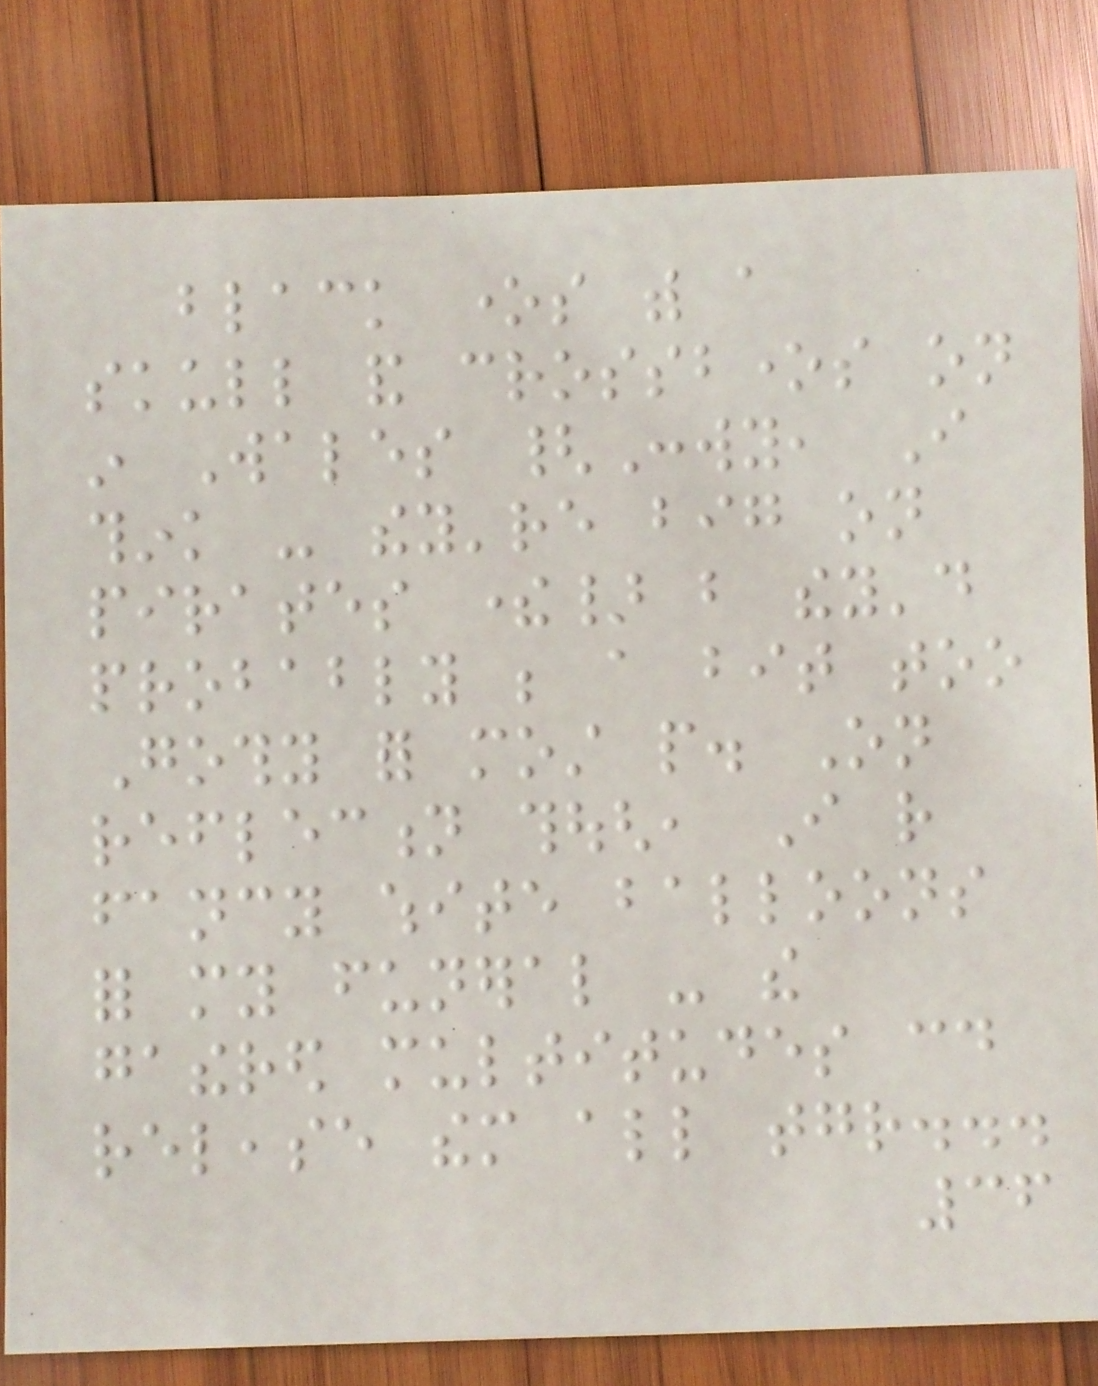black ones with a
skull and crossbones on
in Wales {Conwy, I
think - they're big on
pirates there} but they'd
probably be a bit too
Gothy for most people. On
reflection though, I rather
fancy white balloons
for my funeral - the
gathered multitudes could
release them all together...
36
